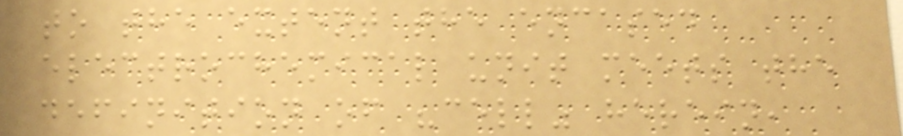to the extent the encased
electrochemical unit meets the
definition of "cell" herein,
